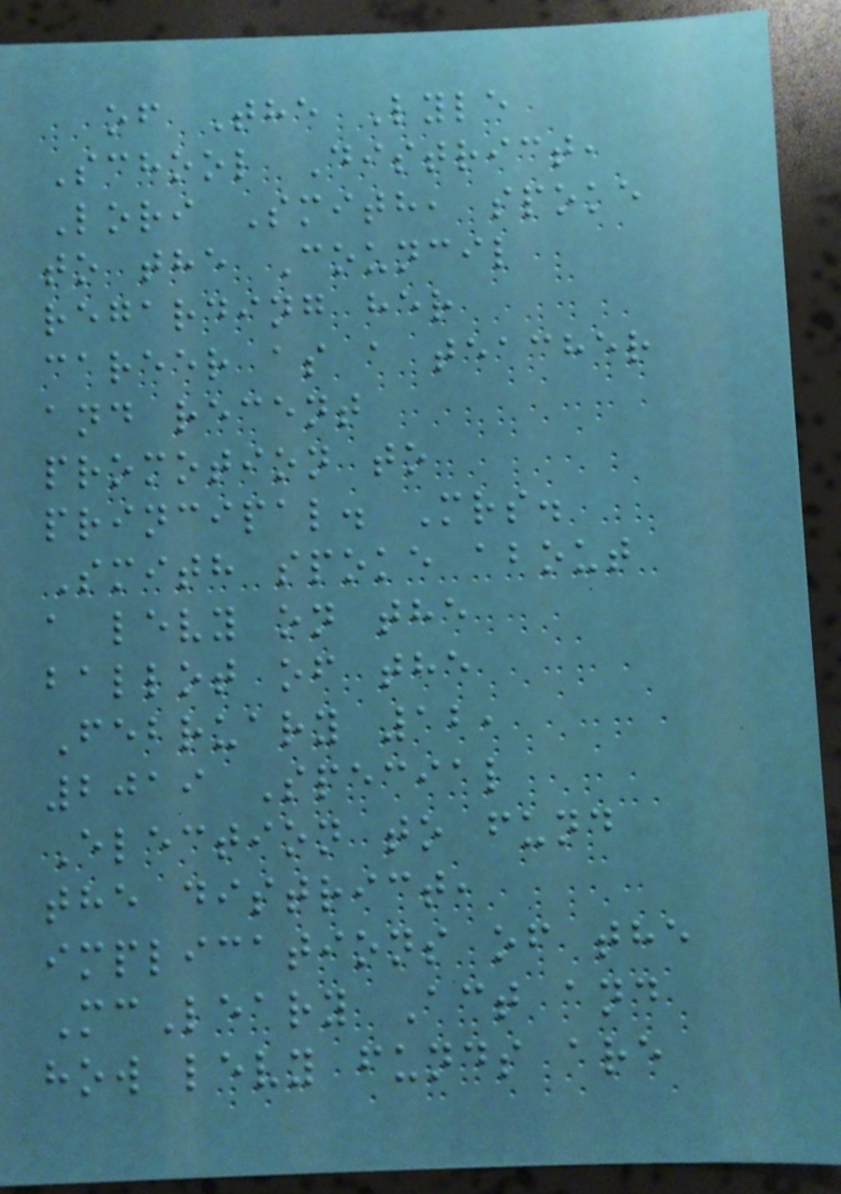of The Lyle
School District,
Lori Smith, spoke
to the Council
regarding her
career as a teacher
and recent
promotion to
principal. Mrs.
Smith spoke about
a levy on the
ballot of the
February 12,
2019 Special
Election to fund
the district,
implications of the
McLeary Act and
how levy funds are
